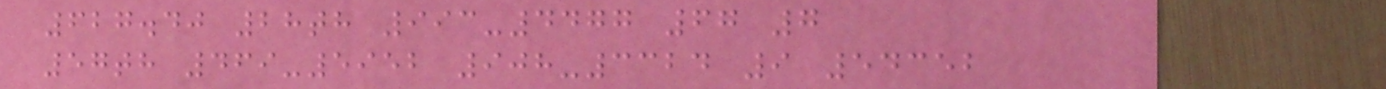627.40 28th 993-4477 67 7
57th 469-5952 908-3324 9 54352
